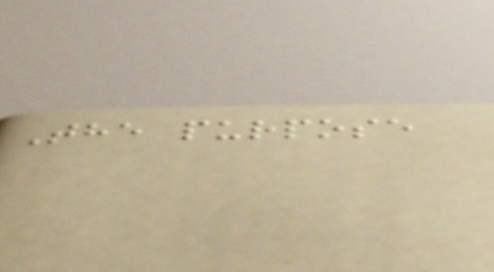The purpose
